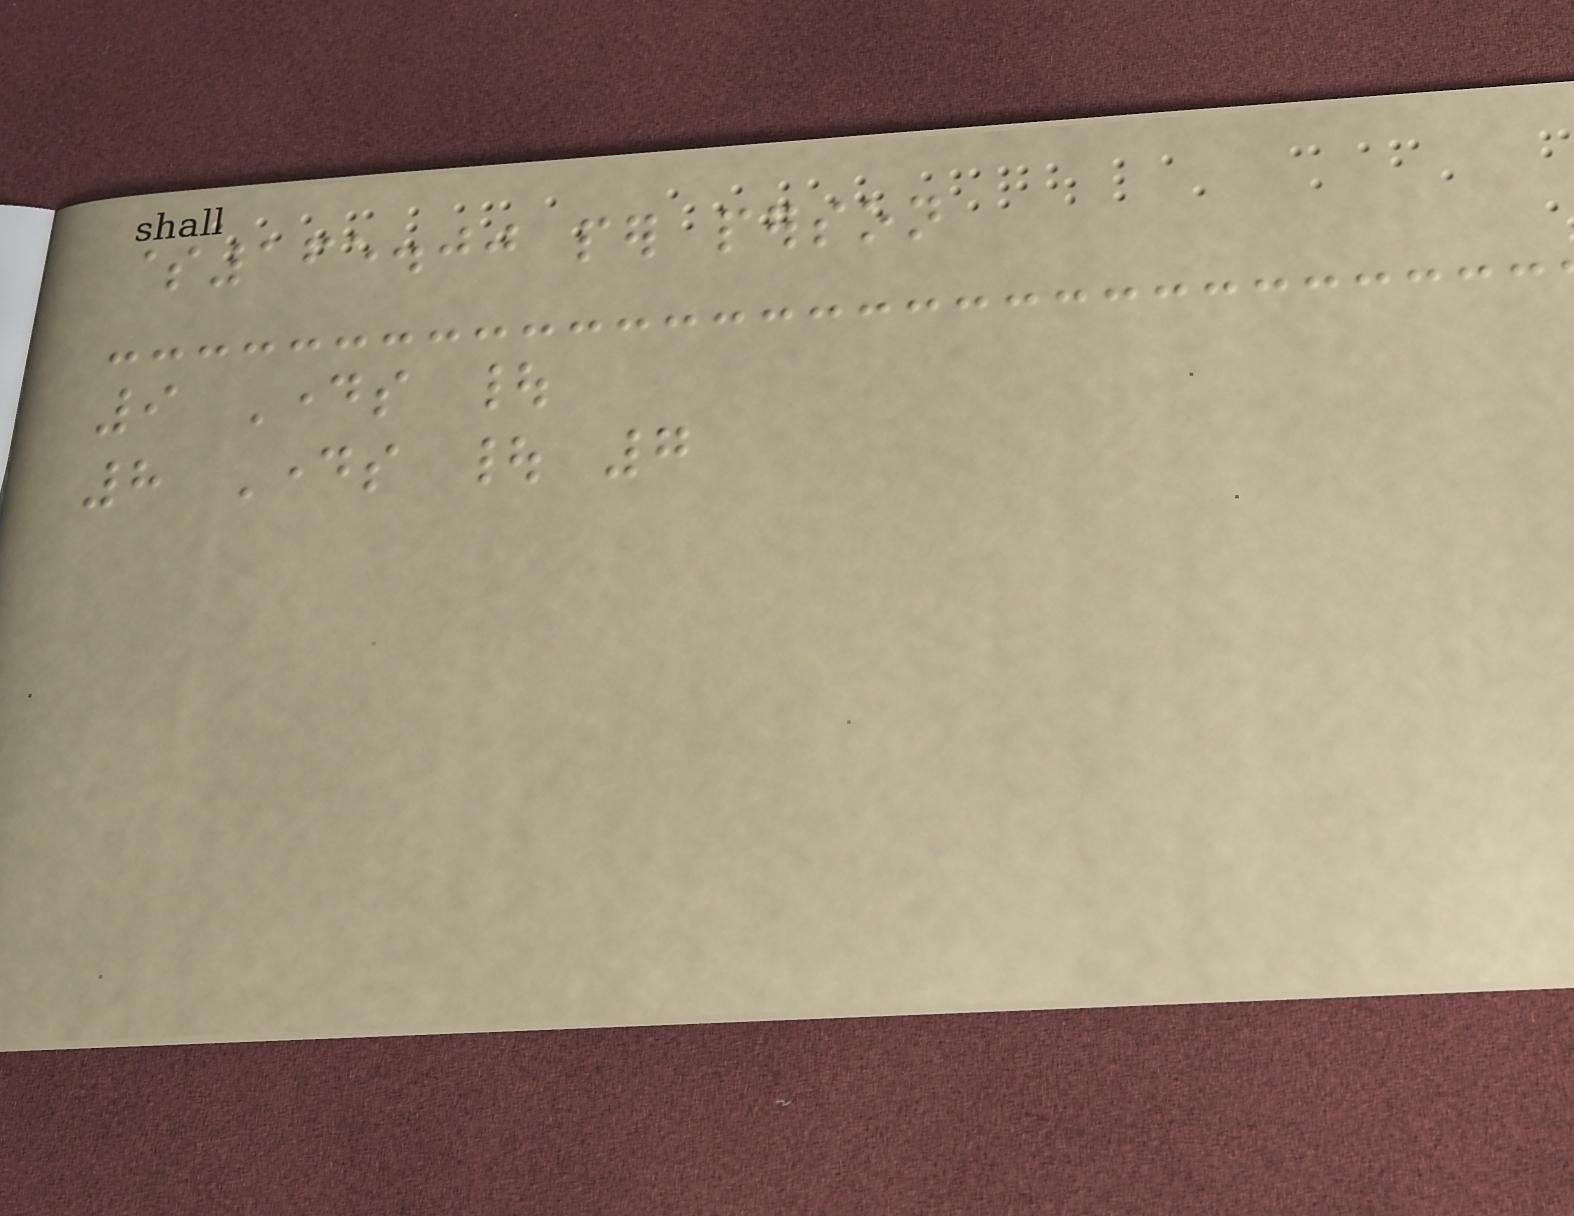$165.00 per person
9 Days |
8 Days | 7
